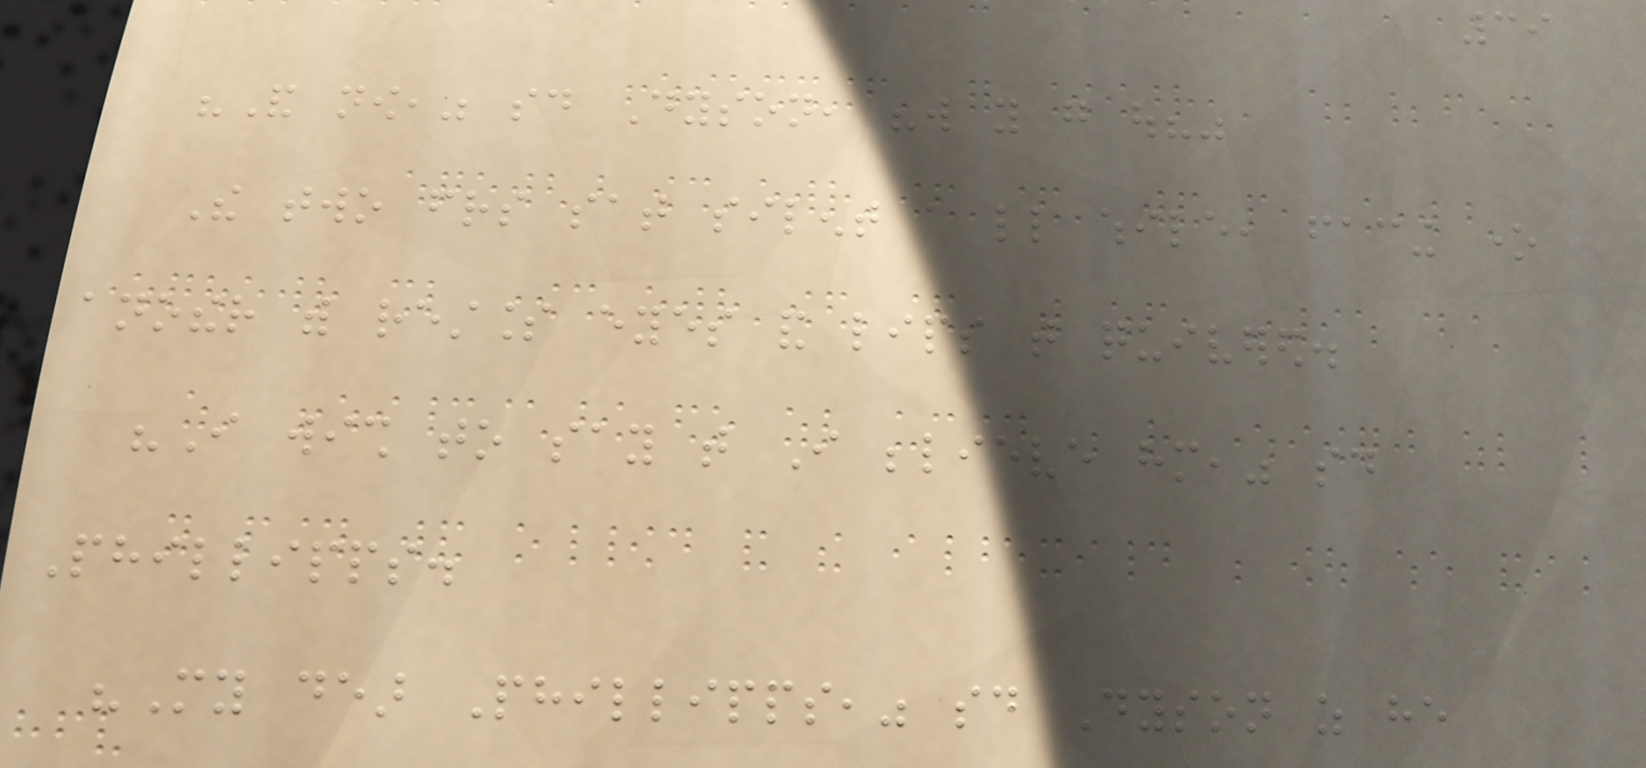39
"And now," said Dyson, "will you go out?"
The two friends sat silent a little while, facing one
another with restless eyes and lips that quivered.
"I wish to say that I believe him," said
Phillipps.
"My dear Phillipps," said Dyson as he
